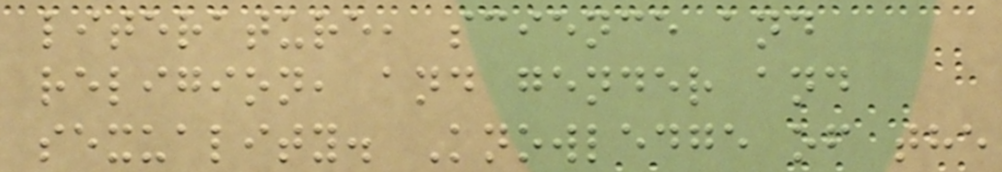literature, science and
religion, and gender and
sexuality. Knowledge of the
